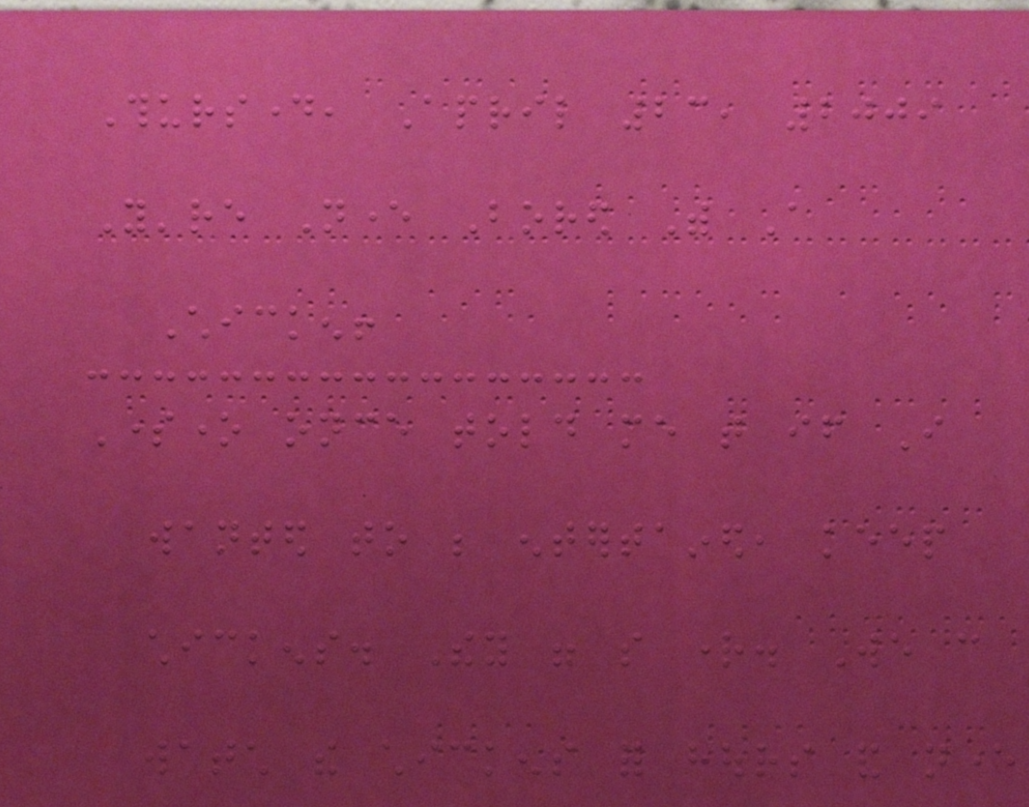Thursday, April 23, 2009
You're Never Bored With A
Chicken!
Someone once told me that if I
wanted to be entertained, keep
chickens. They were so right. We can
watch the chickens for hours and never
